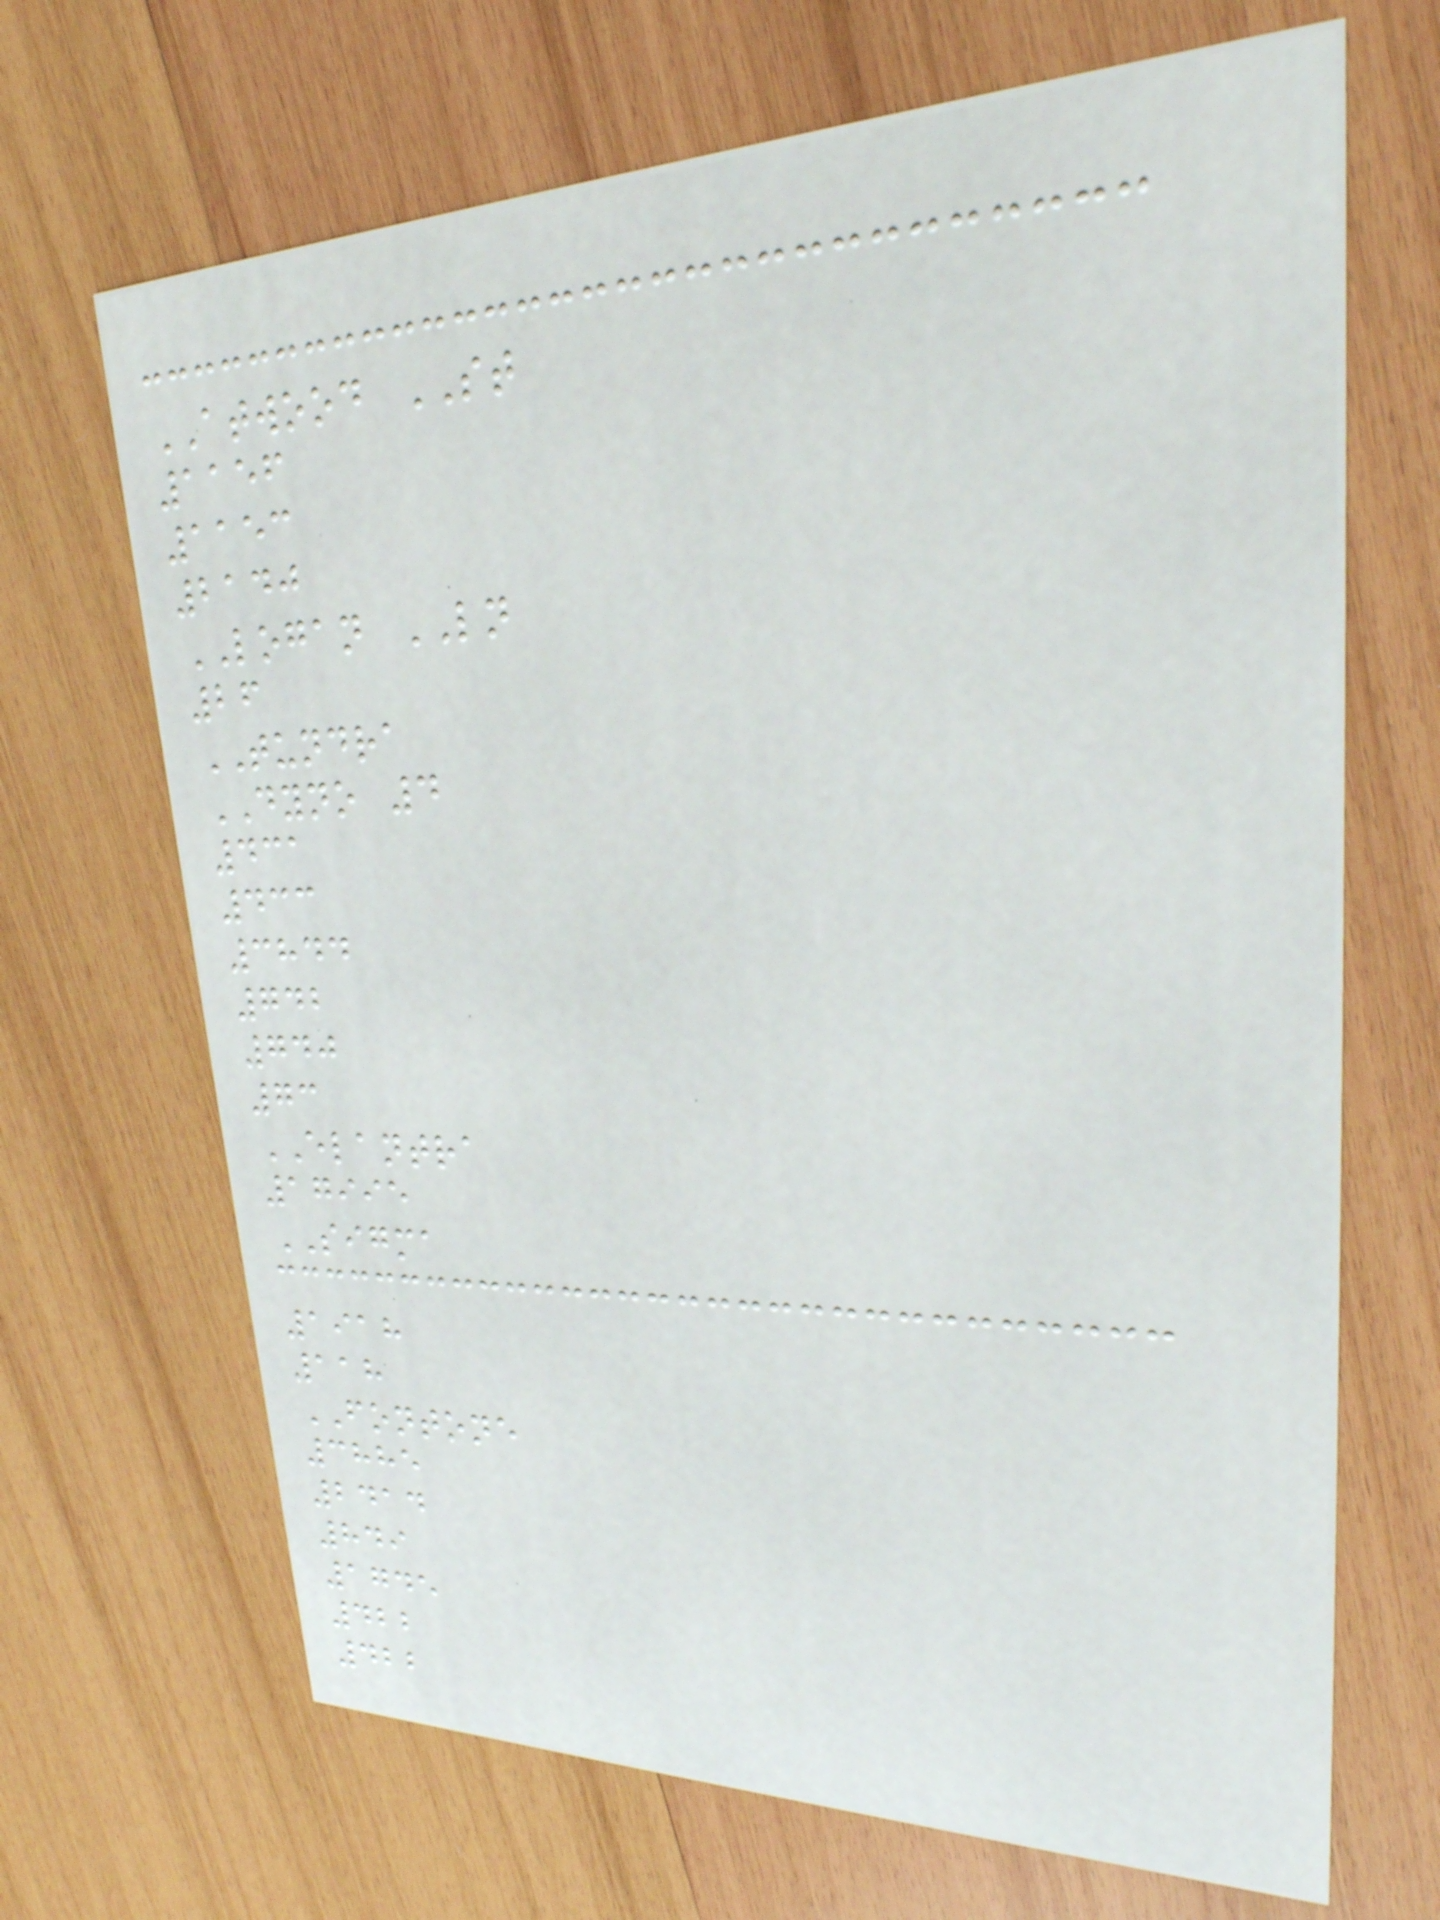ATWOOD ST
1156
1153
2140
LOGAN LN
26
TUNDRA
DYNO 4
431
433
3844
742
740
73
ELANTRA
17995
SIGMA
1918
118
FONTONE
3885
2414
849
1745
422
422
